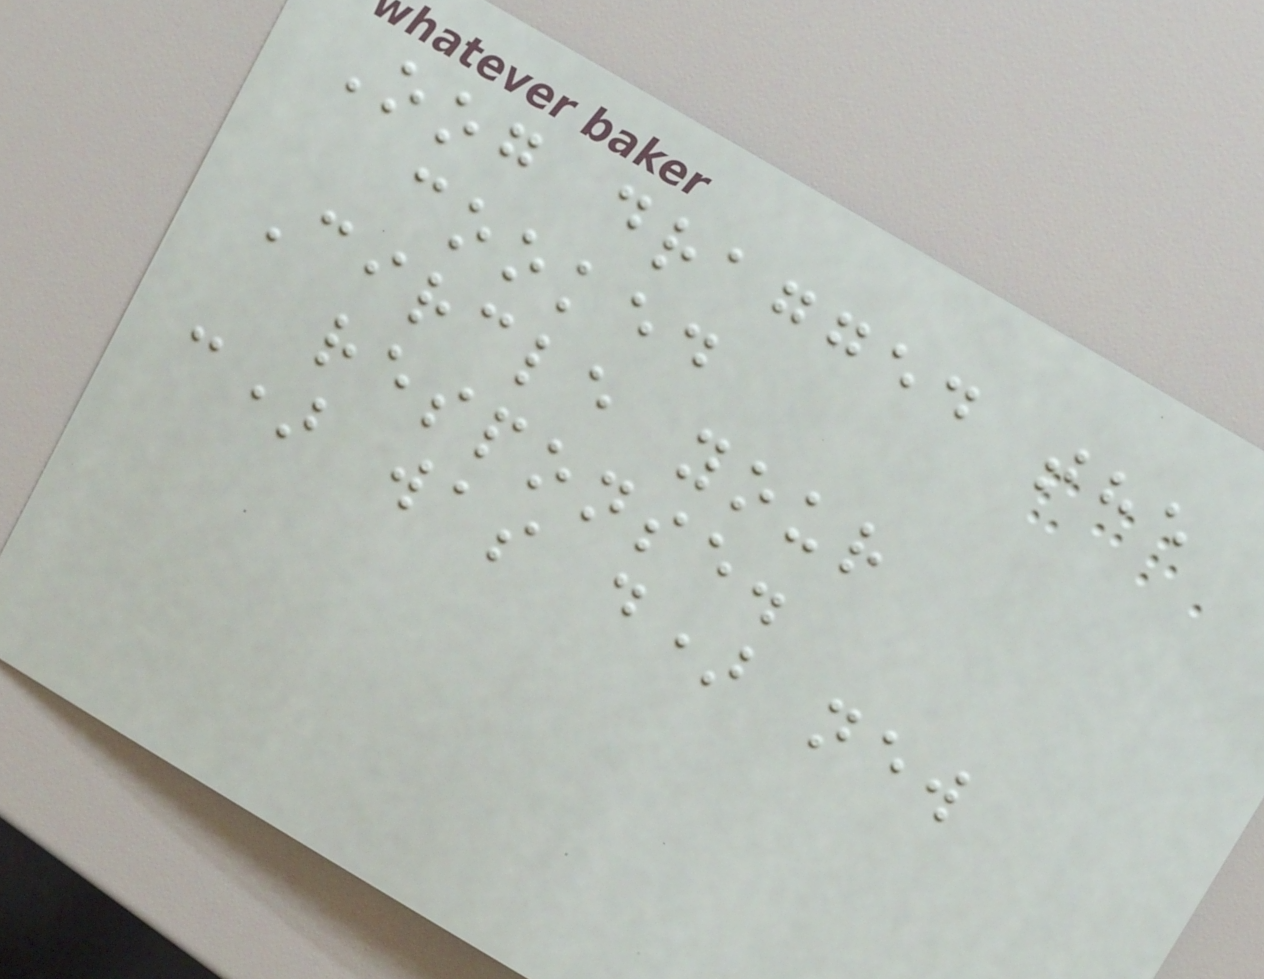Oog dragged the
cooked
Circle your
response.
c) was d) new
